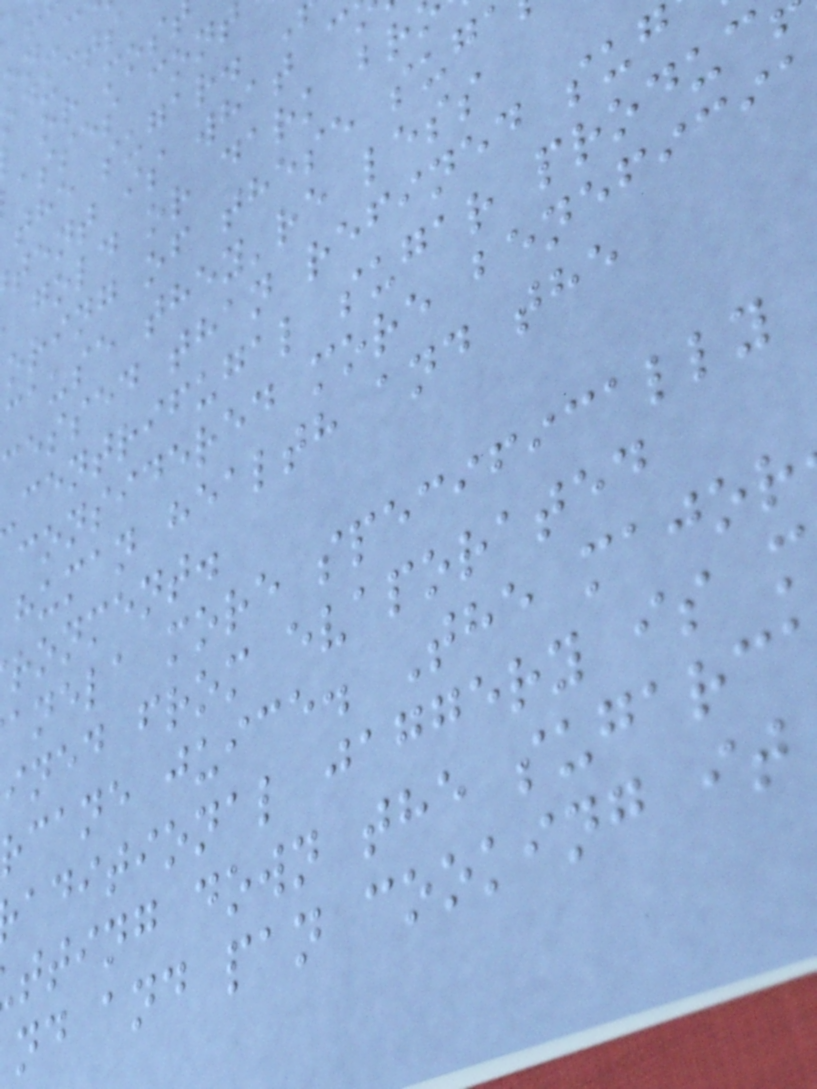asses cont
the sugar.
tent is what c
gold or dark br
oring of these sug
cause they're less
cessed than refined sug
centrifugal sugar produc
considered more benefici
human health and the
ronment.
anela more specifically
ined from evaporated
rcane juice. The major
aditional jaggery is m
tting down the sugarc
nd and pan cooking it
